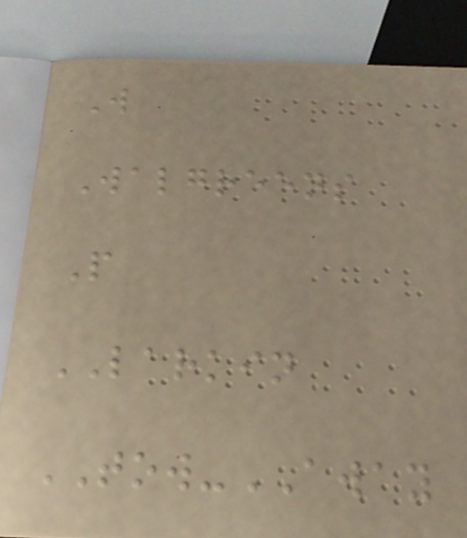W
Walgreens
P
LARKIN
TOW-AWAY
